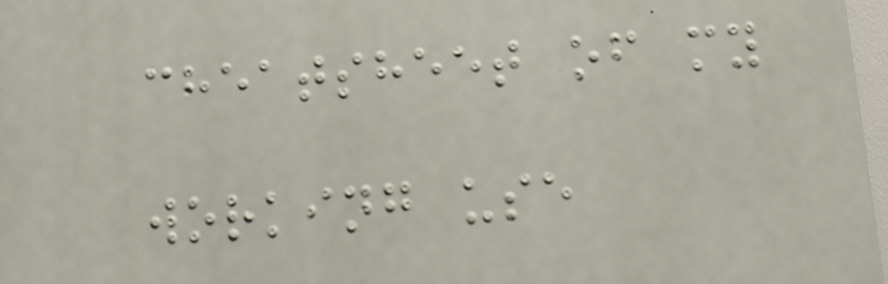cheatsheet of my
working use
